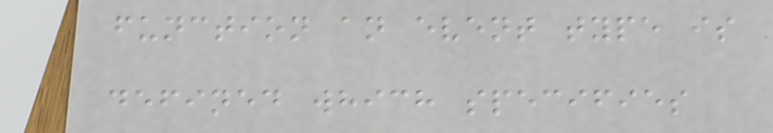function an event type is
defined which specifies
